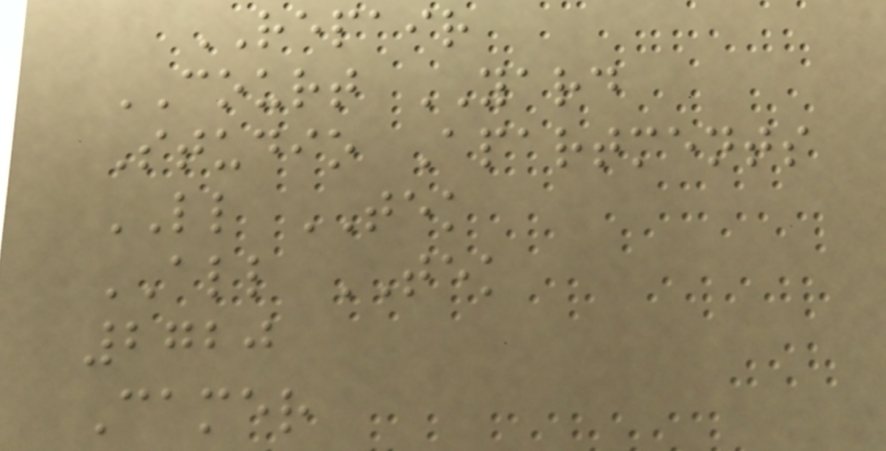REPAIR
COURT YARD
Studio Apartments
LL TEK
ALL TEK
2720
Camer
